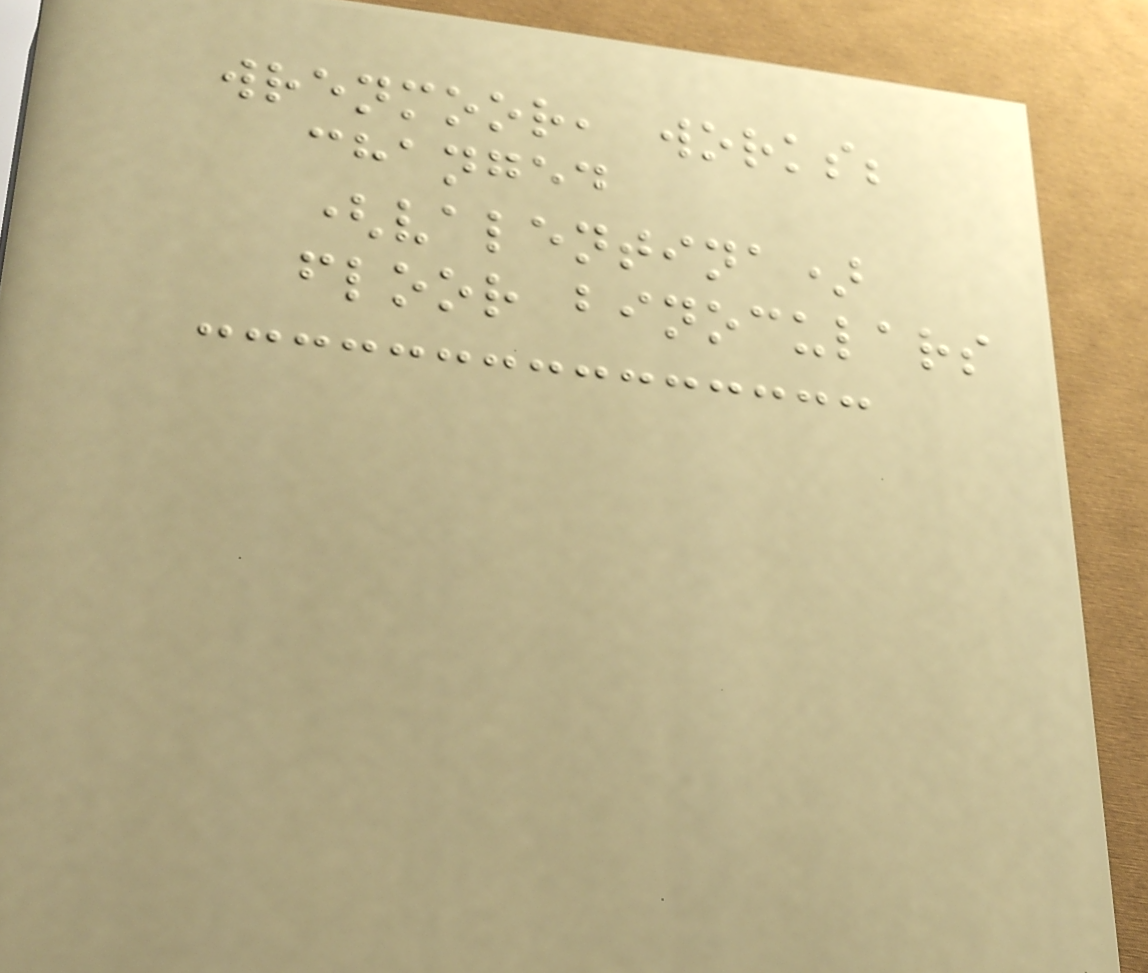wrenmoor, works;
changed
(valentina)
floor binoculars
